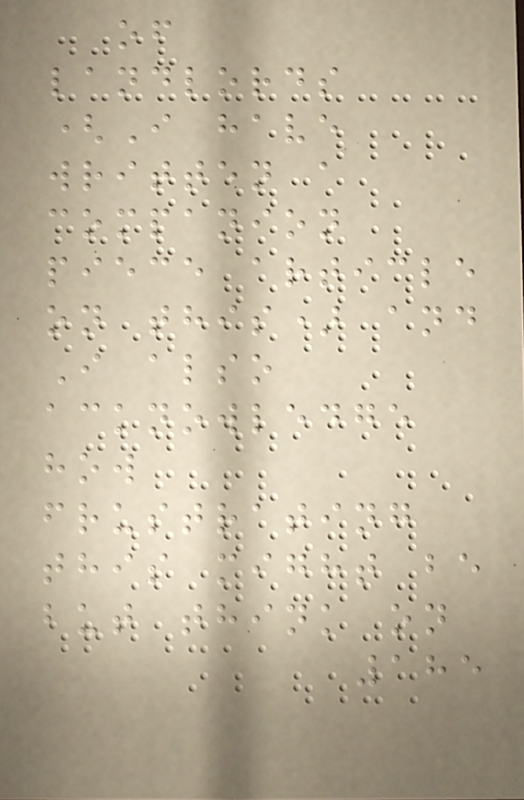of
landlords
(I have
written a
companion
piece article
on this) and
I also
acknowledge
how
frustrating
this might be
but think on
185
